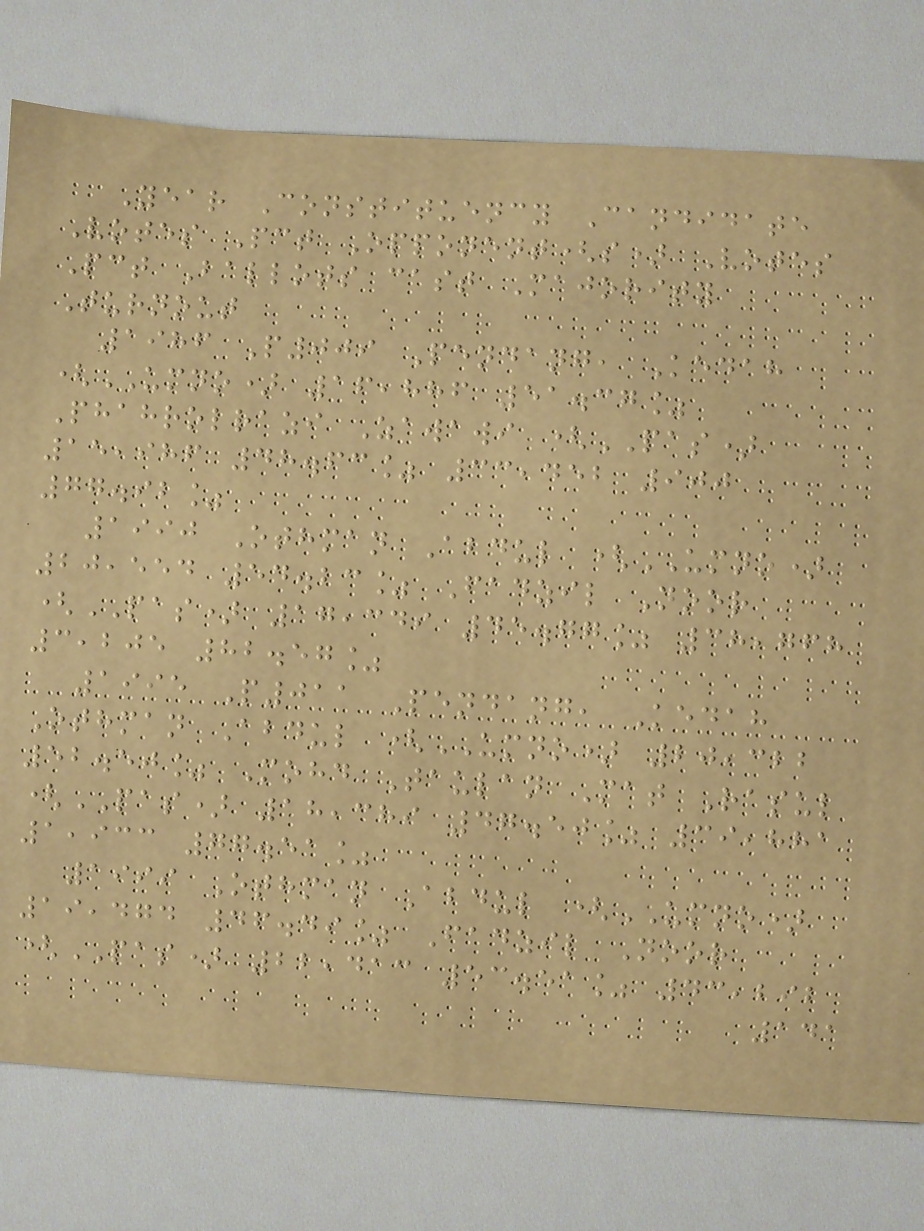Year Constituency Candidate
Votes Pct Opponent(s) Votes
Pct Ballots cast Majority
Turnout
1986 P009 Pendang, Kedah
(UMNO) 16,886 51.37%
Phahrolrazi Zawawi (PAS)
15,986 48.63% 33,452 900
77.92%
1990 Othman Abdul (UMNO)
20,554 54.23% Fadzil Noor
(PAS) 17,349 45.77% 38,768
3,205 82.57%
1995 P011 Pendang, Kedah
Othman Abdul (UMNO) 20,322
52.50% Mohd Taulan Mat Rasul
(PAS) 18,389 47.50% 39,881
1,933 77.51%
1999 Othman Abdul (UMNO)
19,474 46.49% Fadzil Noor
(PAS) 22,413 53.51% 43,292
141
